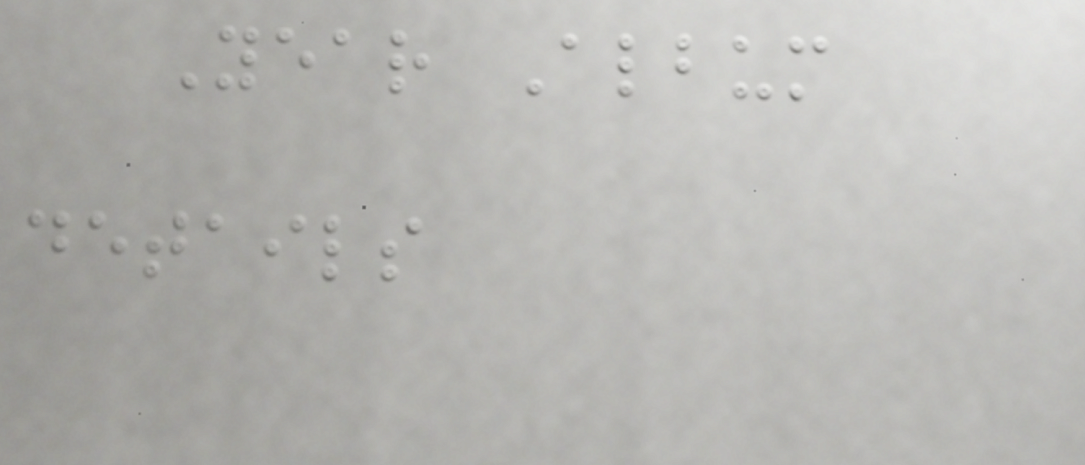Year Album
details
